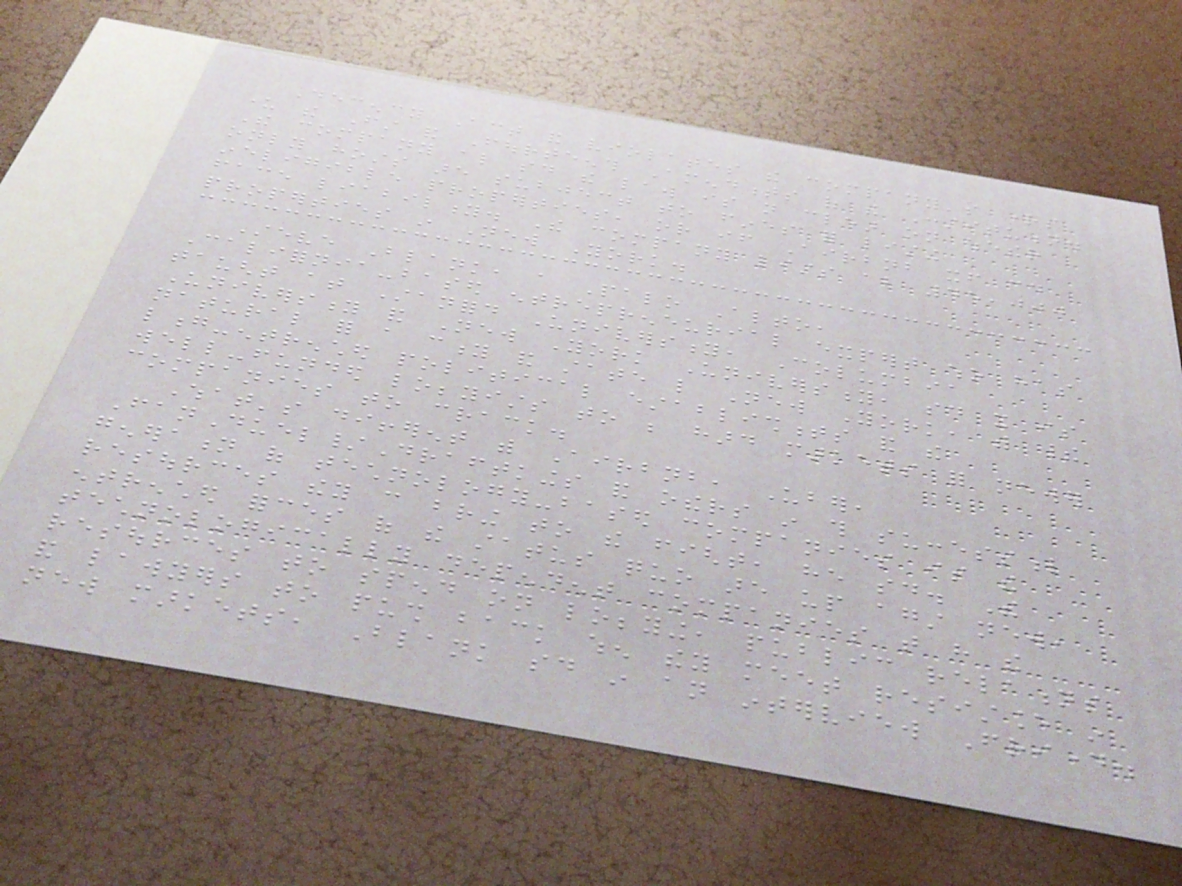Decency Act and violates the company's rights
under the First and Fourteenth Amendments of the Constitution.
The company also said the law is not clear on whether
only hosts are subject to fines for listing
ineligible properties, or if Airbnb itself could
face liability. The company lists about 45,000
properties in New York.
Steve Blank, a Palo Alto,
California-based entrepreneurial expert who has
taught at Stanford University, Columbia
University and New York University, said it is
natural for a city and state like New York, with their
long-entrenched political establishments and the
well-funded lobbyists to be hard markets for newer
companies to crack.
What's different with Airbnb, Uber,
FanDuel/Draftkings and others in this successful
generation of technology-based companies is the
resources they can bring to the fight, he said. The
entrenched forces of the status quo are up against new,
technologically dependent companies that have the
resources to spend on lobbying, public relations
and lawyers to push back when they meet resistance in
new markets, Blank said in an interview Friday.
